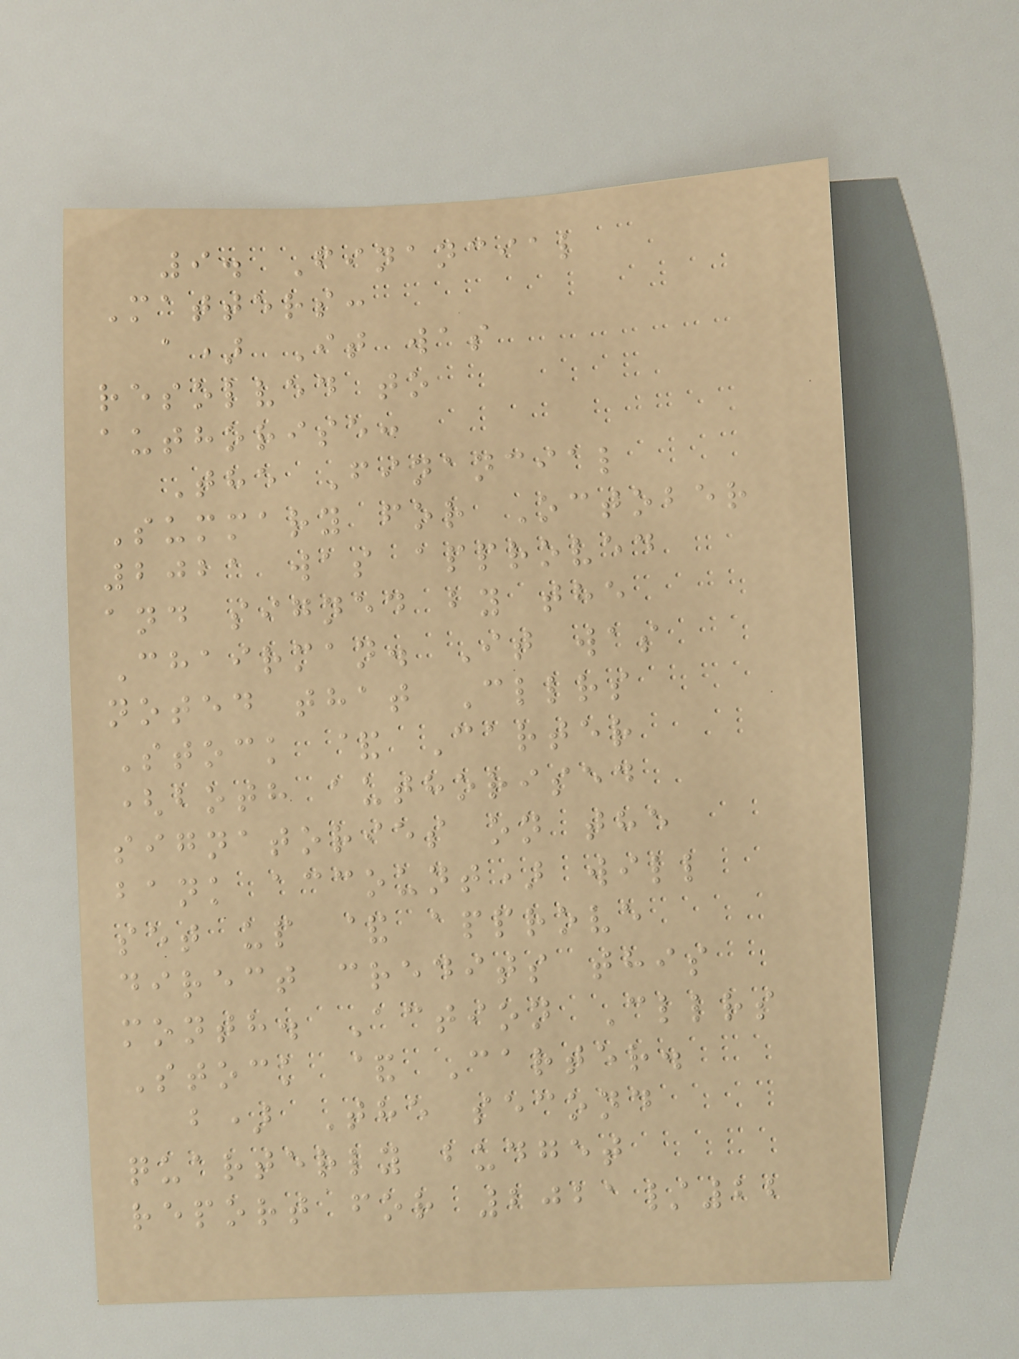9. Financial
Matters:
a) It was
resolved to
authorise:
The Financial
Summary for October
2021 was approved
and signed by the
Chairman. It was
noted that Cllrs
Stock & Carter
(both authorised
signatories on the
bank account) will
set up & approve
direct credits this
month. Action Cllrs
Stock & Carter.
b) The second
quarterly budget
report for 2021/22
